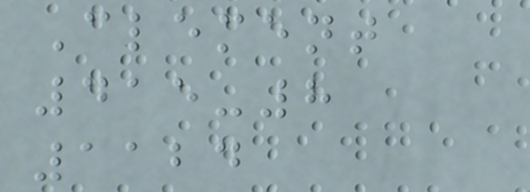Clement
415-8
1124
